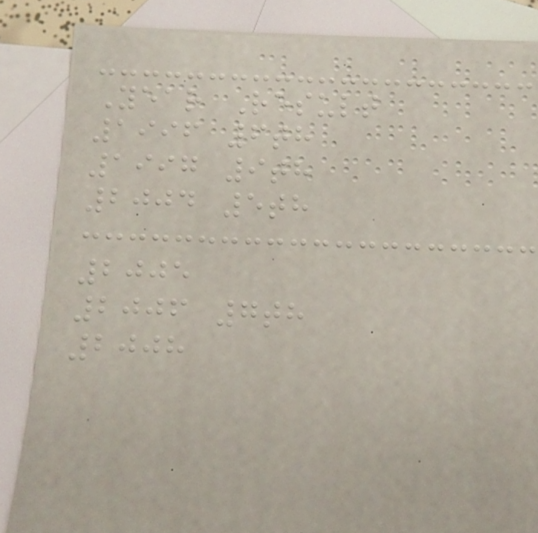Year Result
1996 6th
1997 9th
2004 5th
2005
2006 7th
2008
